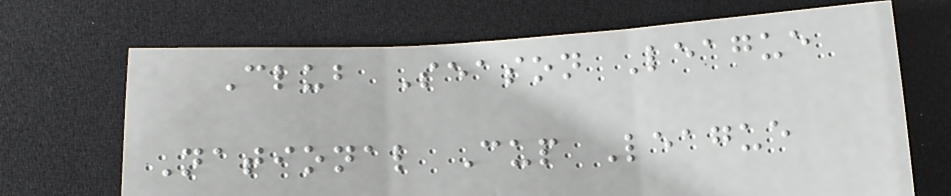Club Season League
National Cup League
